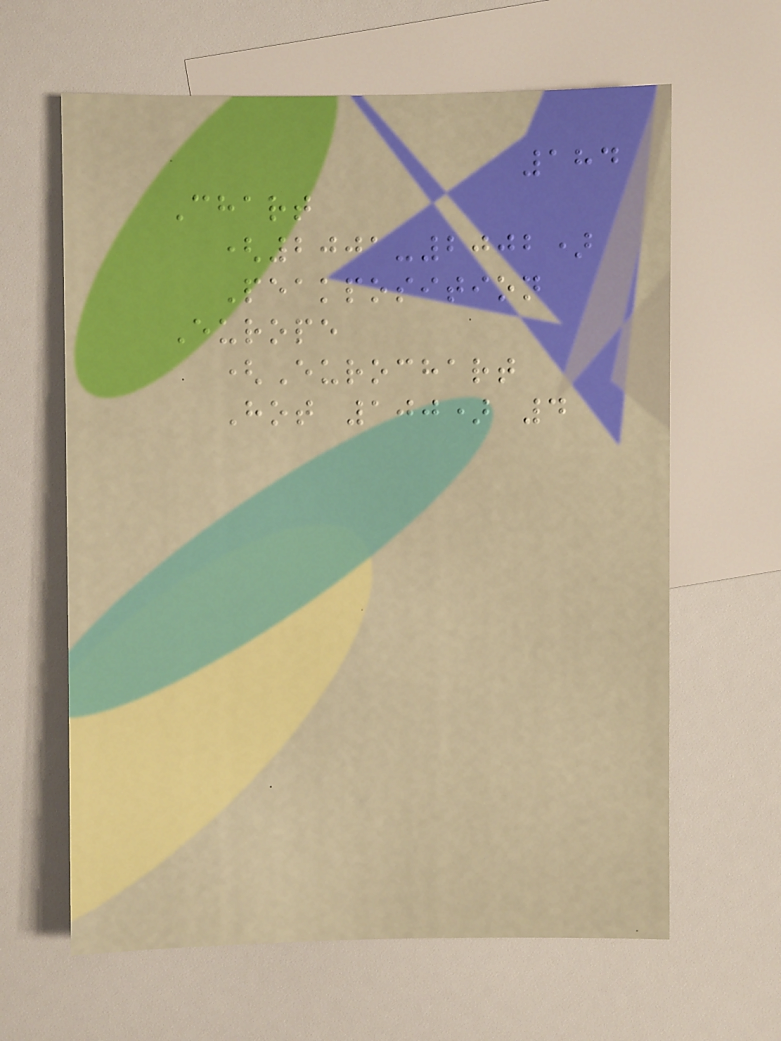184
Chart
(2001-2002)
Peakposition
Europe
(Eurochart
Hot 100) 4
